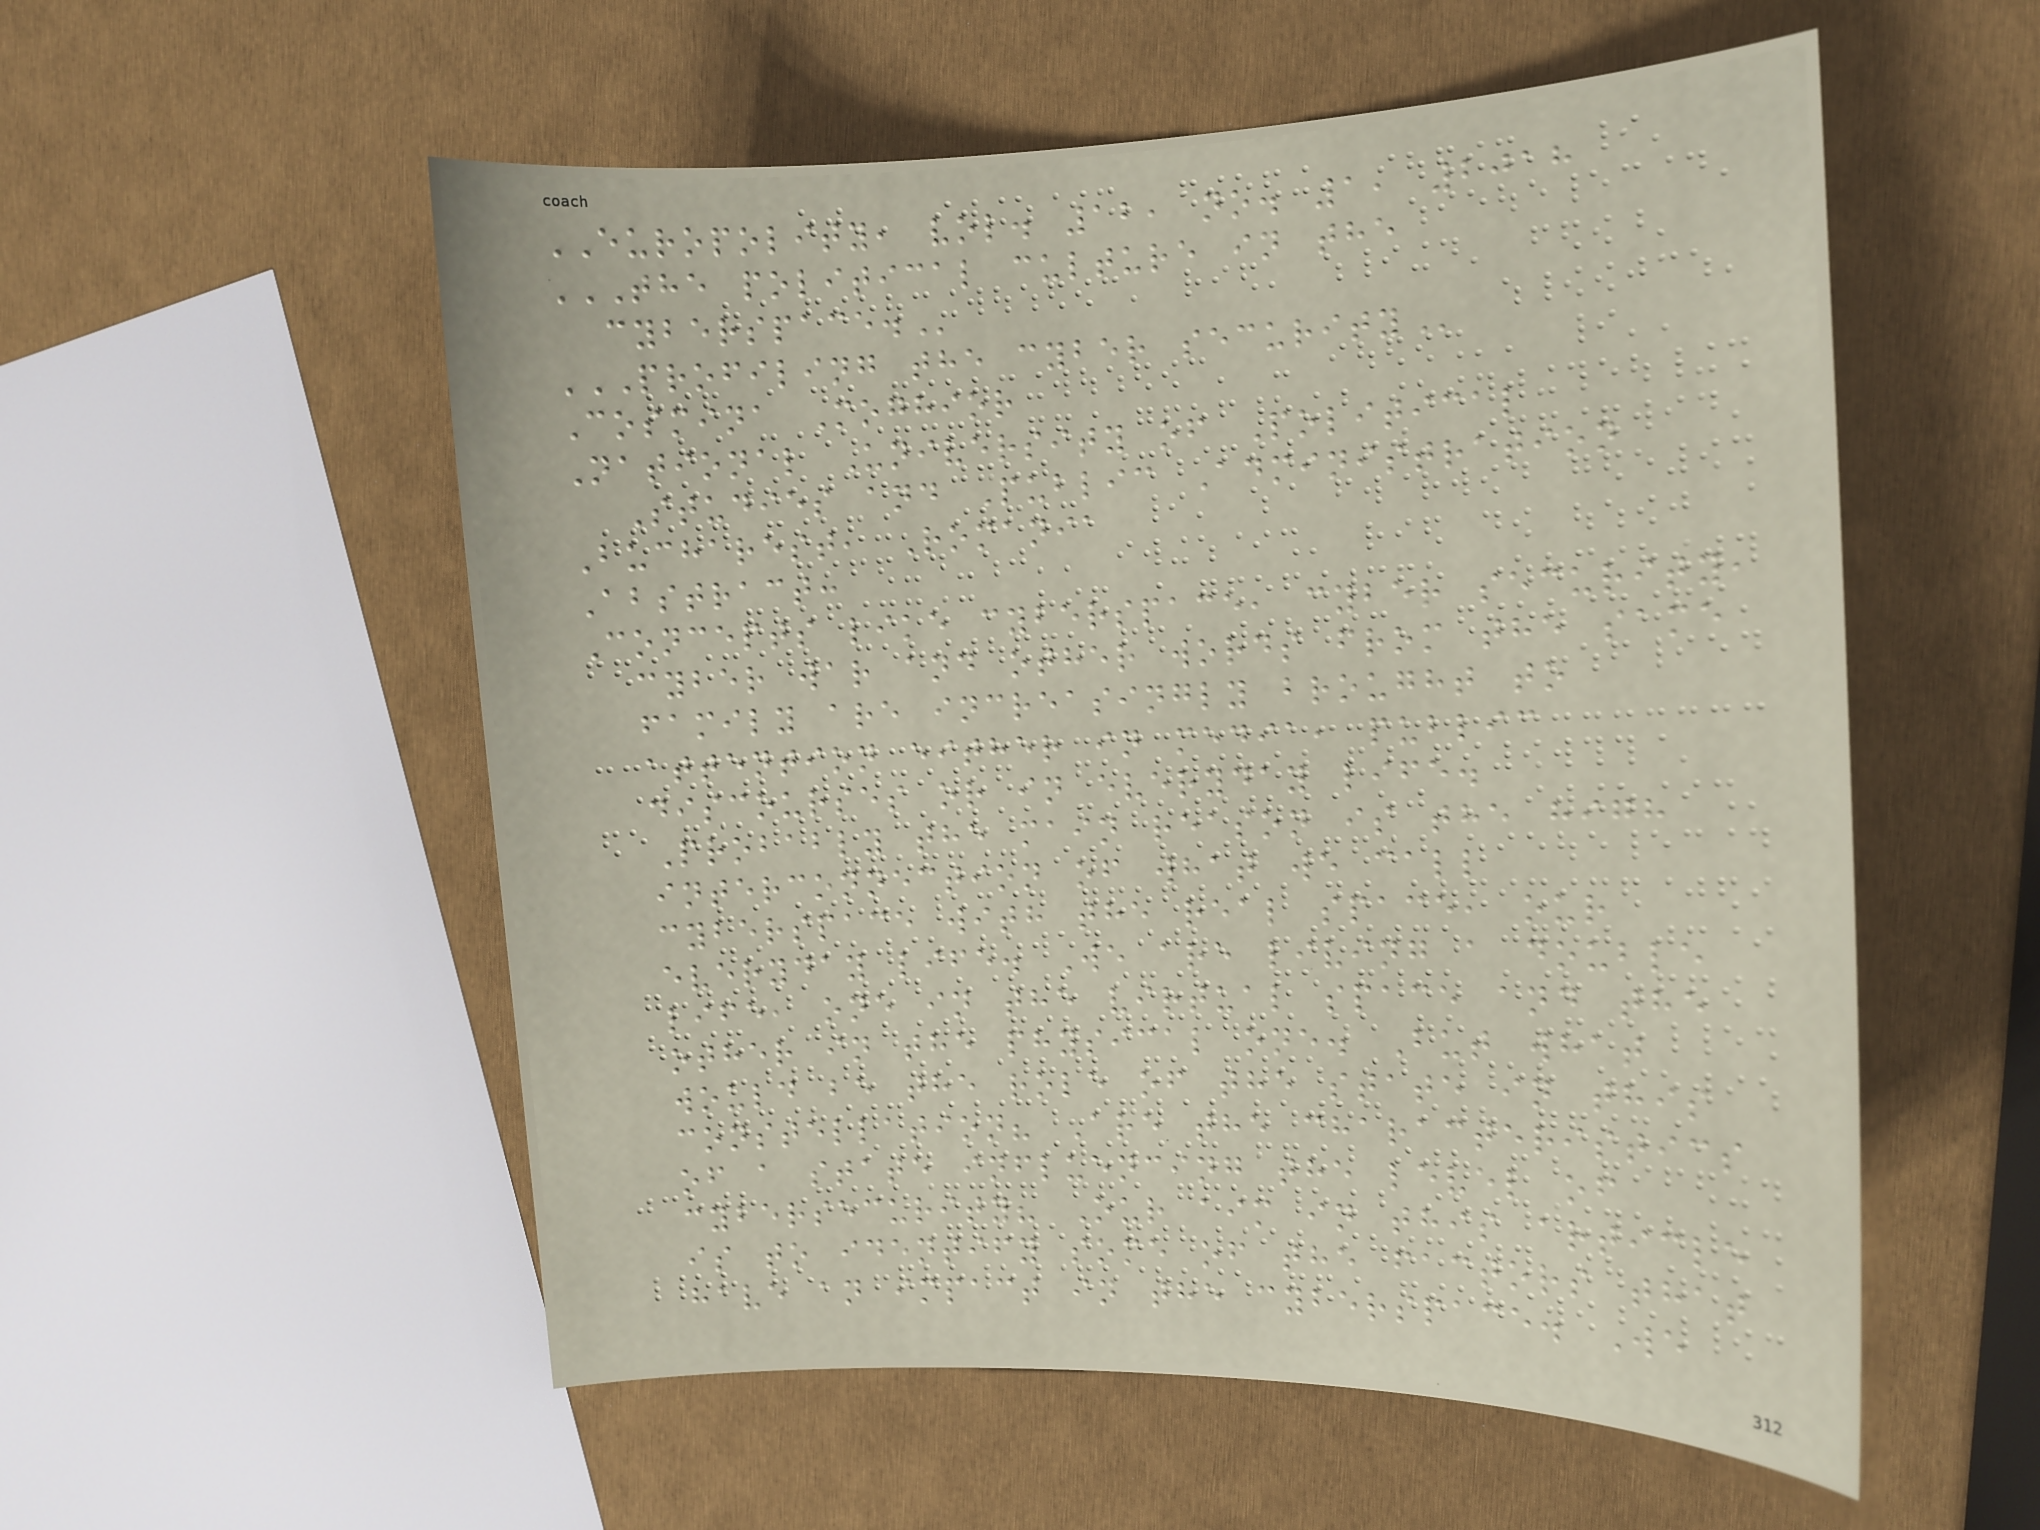EUROPOLITY, vol. 12, no. 1, 2018
THE POLITICAL CULTURE IN THE
CYBERSPACE.
PROFILING THE CYBER SECURITY
Cosmina Moghior
National University of Political
Studies and Public Administration
Bucharest, Romania
Abstract:
Concepts like cyberspace, cyber security,
cyber war and other words from the same
family are increasingly brought to
attention either in media, public
discourses or in everyday life.
Probably the main reason is the high
interconnection of what we call
cyberspace with the real space, our
everyday life. We are living a double
life, one in the virtual space and the
other in the physical one. But what
would be the role of the state in this
constellation? Are the characteristics
of a state influencing the level of
cybersecurity? Our aim in this article
is to identify some of the factors that
have an impact in the cyberspace. We
